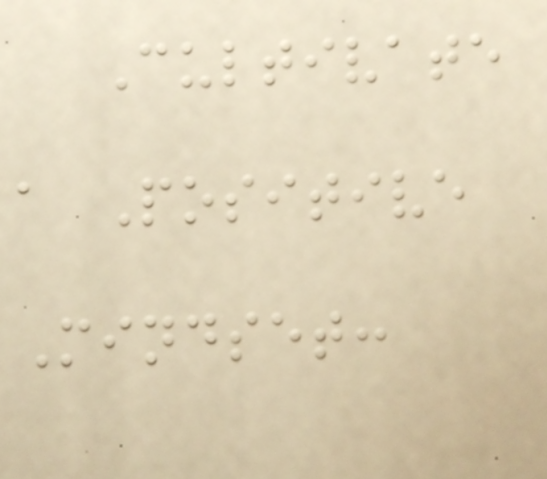Cultivate
a Positive
Mindset:
